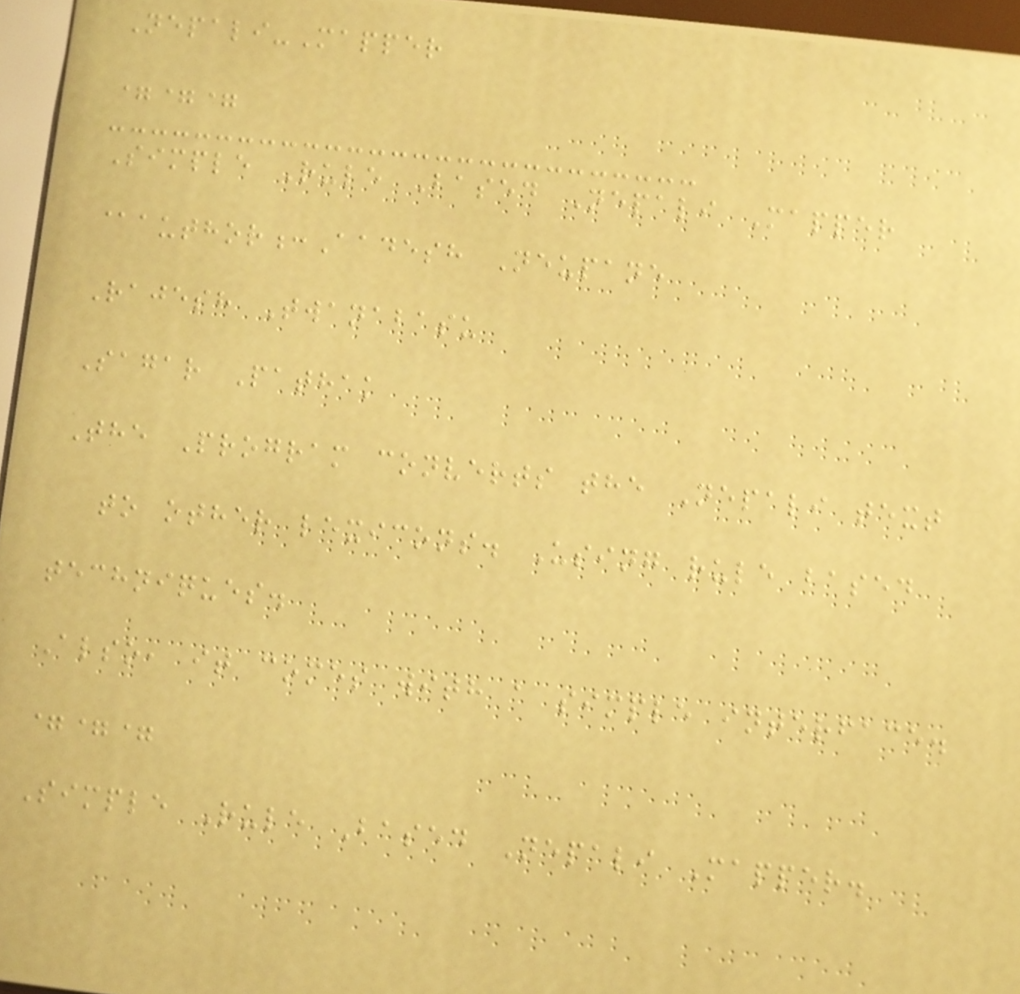Nepali-Mapper
===
Simple Rule Based Nepali Mapper
@author:Aadesh Neupane
Rajesh Twanabasu
Sagar Pathak
The Program converts the Nepali text
to other lexicons. Using rule based
techniques.
Also, it comes with a simple interface.
===
Simple Rule Based Nepali Mapper.
